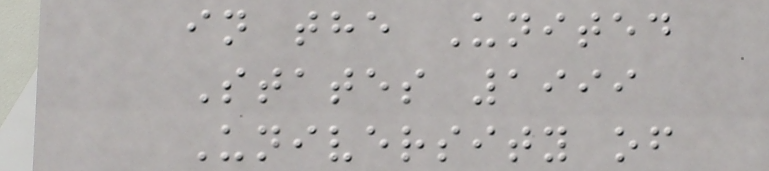in the United
States 1999
University of
